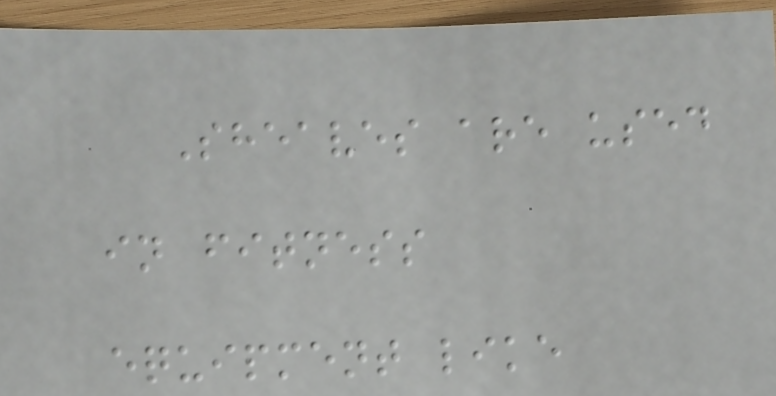Sheaves are used
in fitness
equipment like
